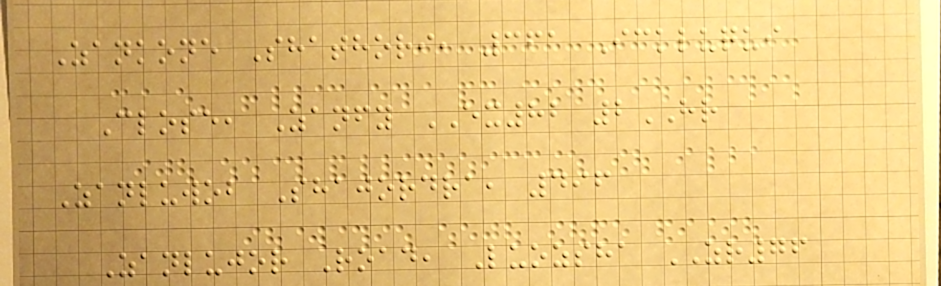Zankone Shathori, 361 Ickluqui
Close, Zanfy EX82 2HR
Zanluwob Shajordra, 496
Zanlujor Road, Luozsha ZR76
